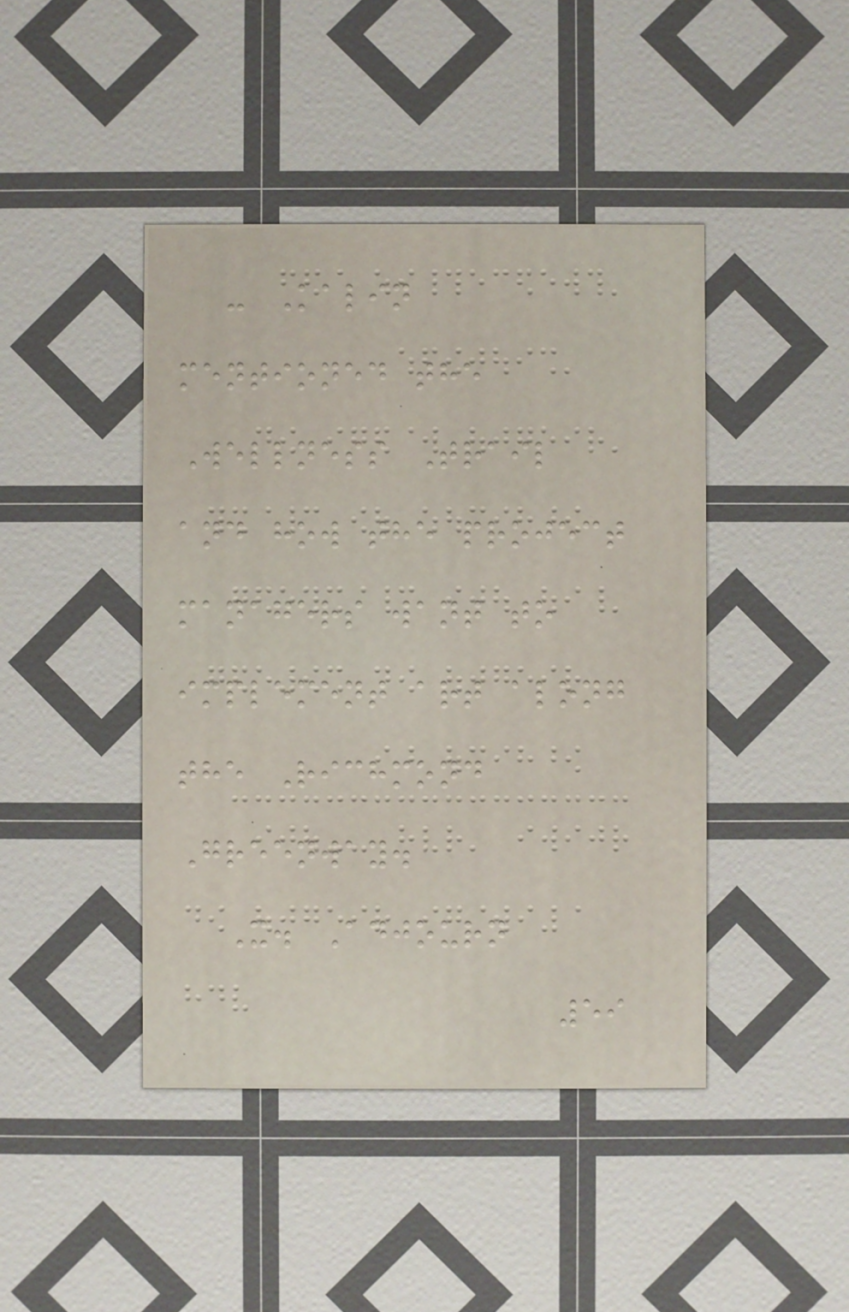- Kalin
mentioned the
Wellness Trail
and how the project
managers want to
implement art along
the Richmond
Greenway.
X. Adjourn
59
